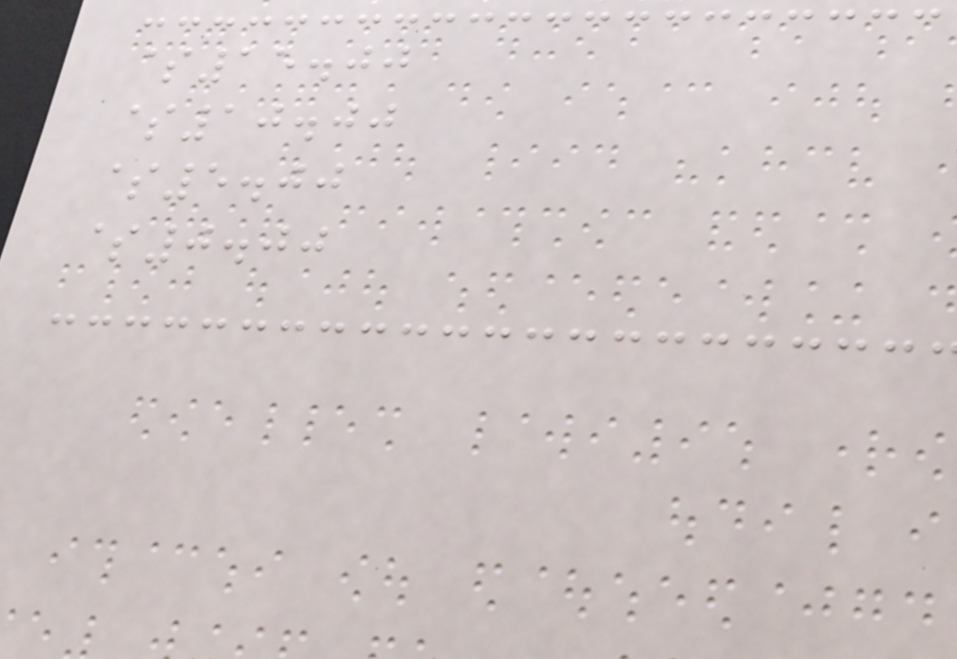$15.00
$10.00
$5.00
$0.00
